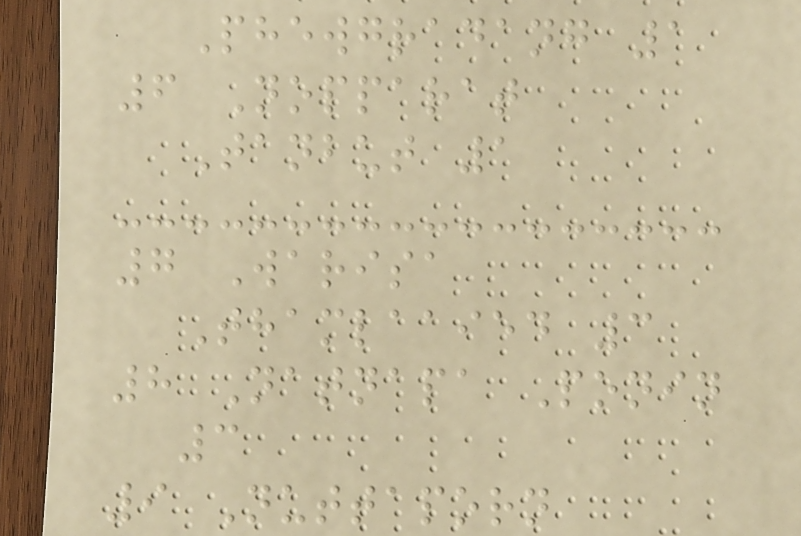Phewgradang 1
6 Nopparat
Tanbut 1
7 Warisa
Thamlaaied 3
8 Natnapa Ponin
3
9 Nuttaporn
